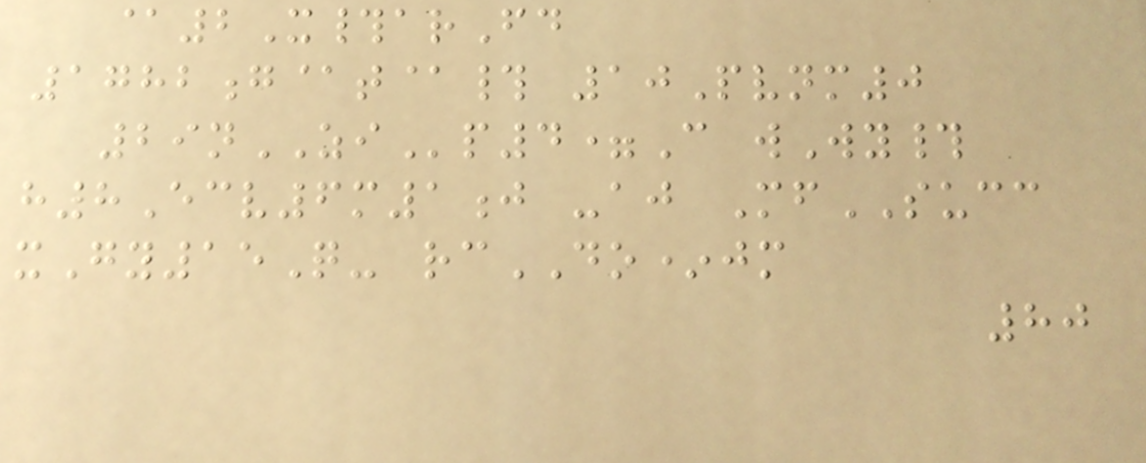@2X#arFd
1782g@t@# 10Pvnm0
29nZIp4=C wWy#
h8Ecv6m1j -aj MfSUCC
xGy15Q- rcDO*jm
80
